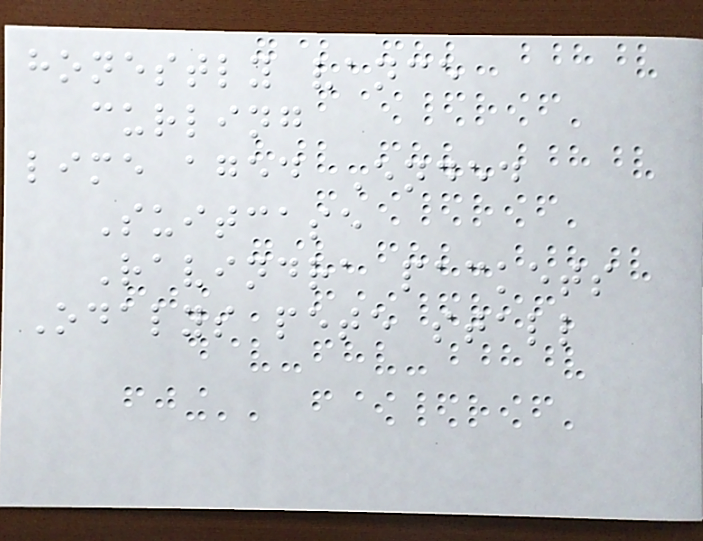honestly vance
curling
lime aged Ended
Suitcase
Ravindra packets
Odalys pete stall
